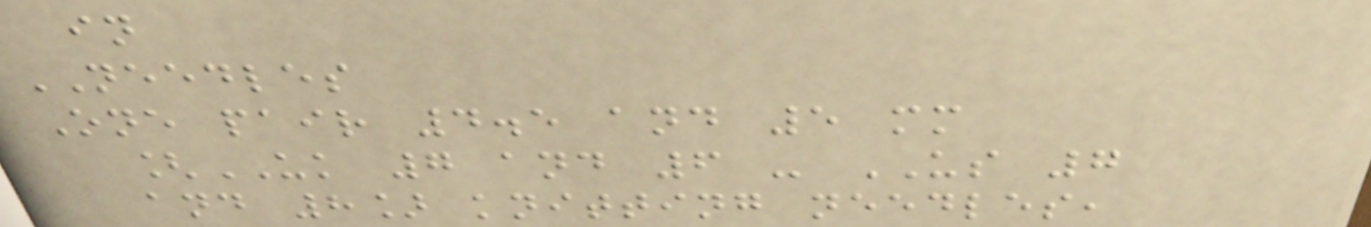in
NEEDLES
One pair 4.5 and 5 mm
[UK 7 and 6 - US 7
and 8] knitting needles,
